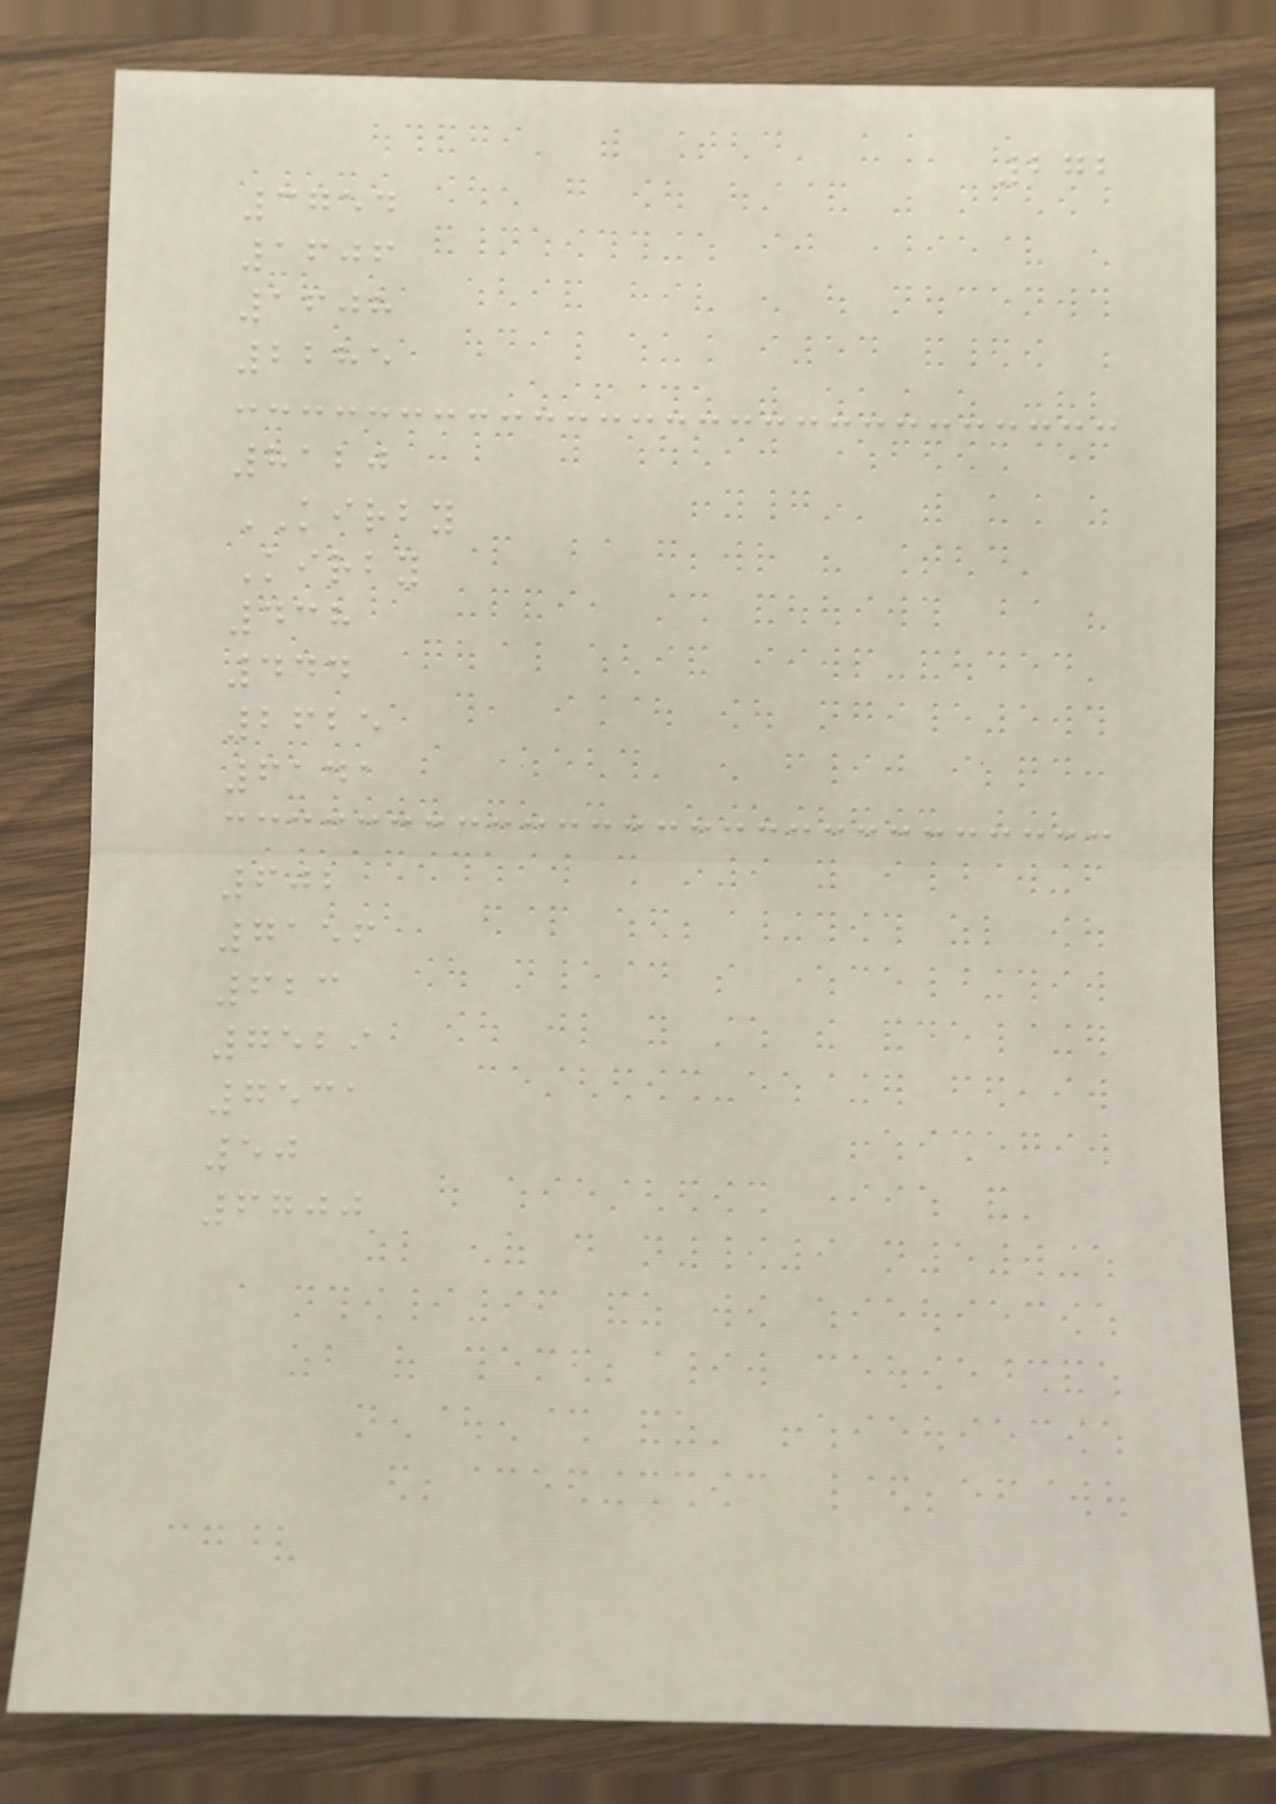272
3754
1606
1608
2285
8120
KIRBY
Kirby
438
444
2625
6141
602
7156
623
7529
7531
50
6700
